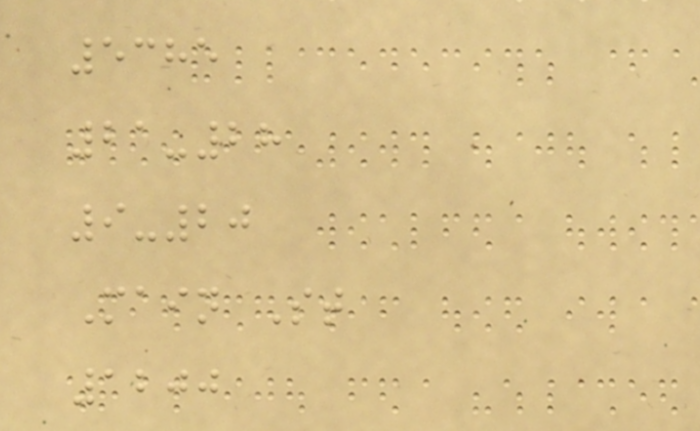5385
21-28
9-20
Main St
1200
